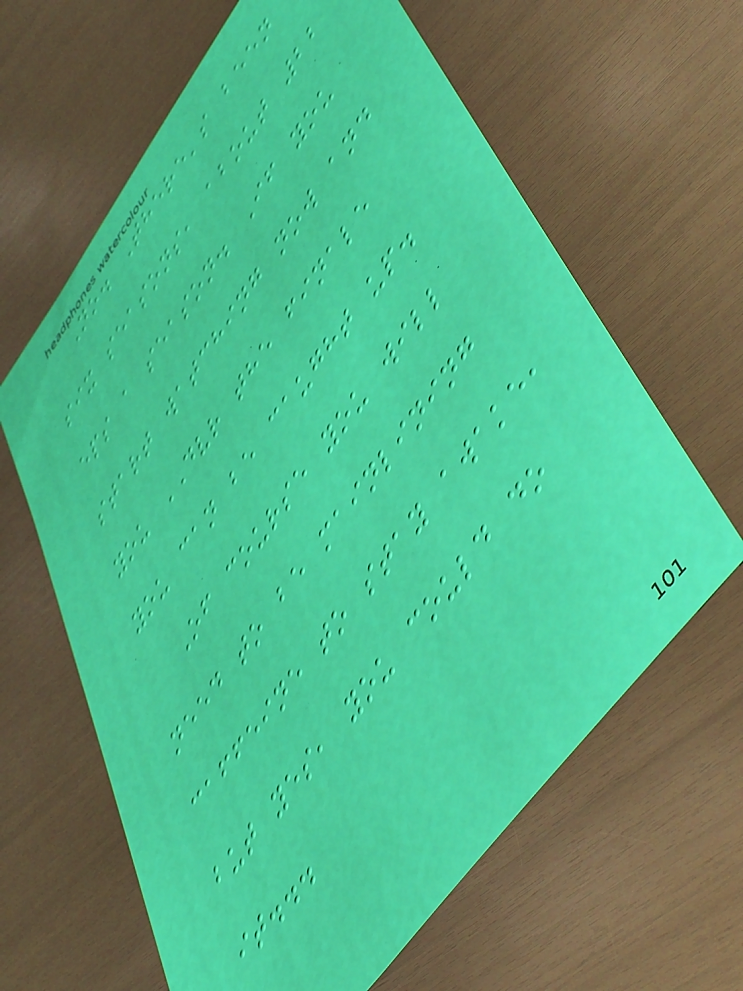No. There's been
six seasons, about 22
eps a season. If you
start watching now and
you DVR the finale
you can be caught up.
Of course you will
need to be mainlining
caffeine to stay awake,
but yes, you could do
it...
